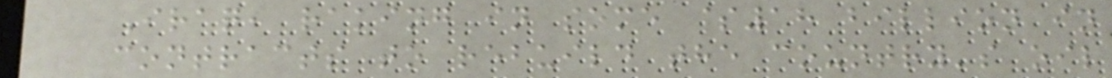Iraq, raking in some $18 billion in
contracts to rebuild the country's oil
